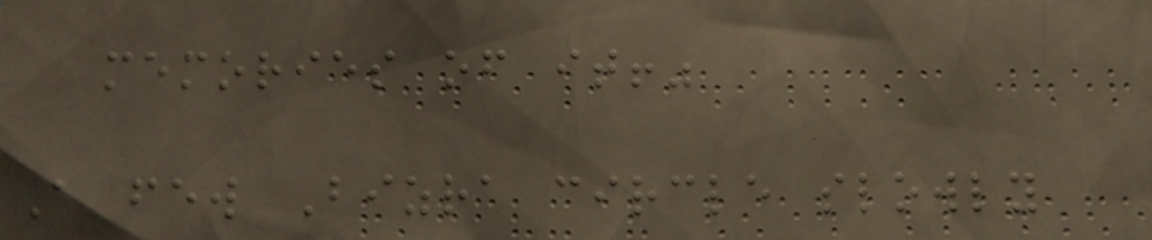memories of it!"
A few Bizra circle slowly
